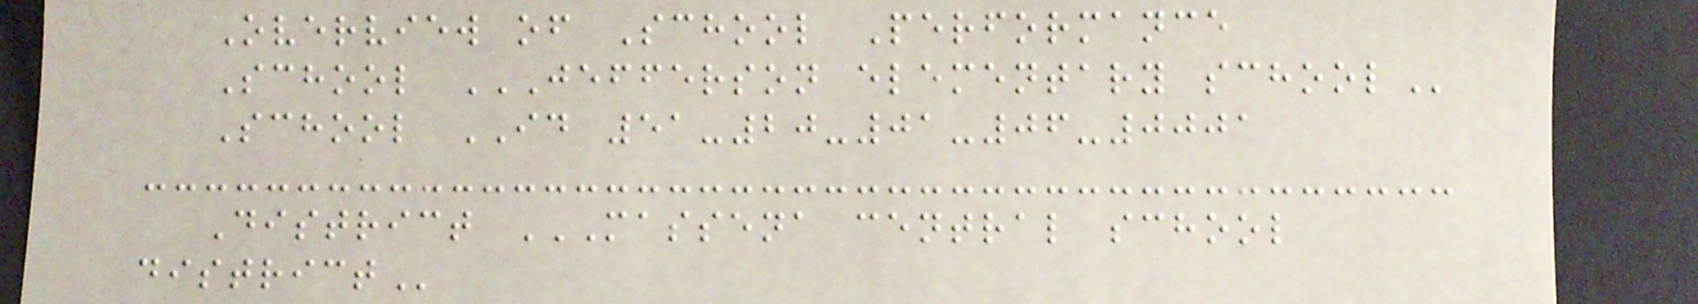Overview of School Performance
School JEFFERSON ELEMENTARY SCHOOL
School ID 51-20-01-06-0001
District MASSENA CENTRAL SCHOOL
DISTRICT
